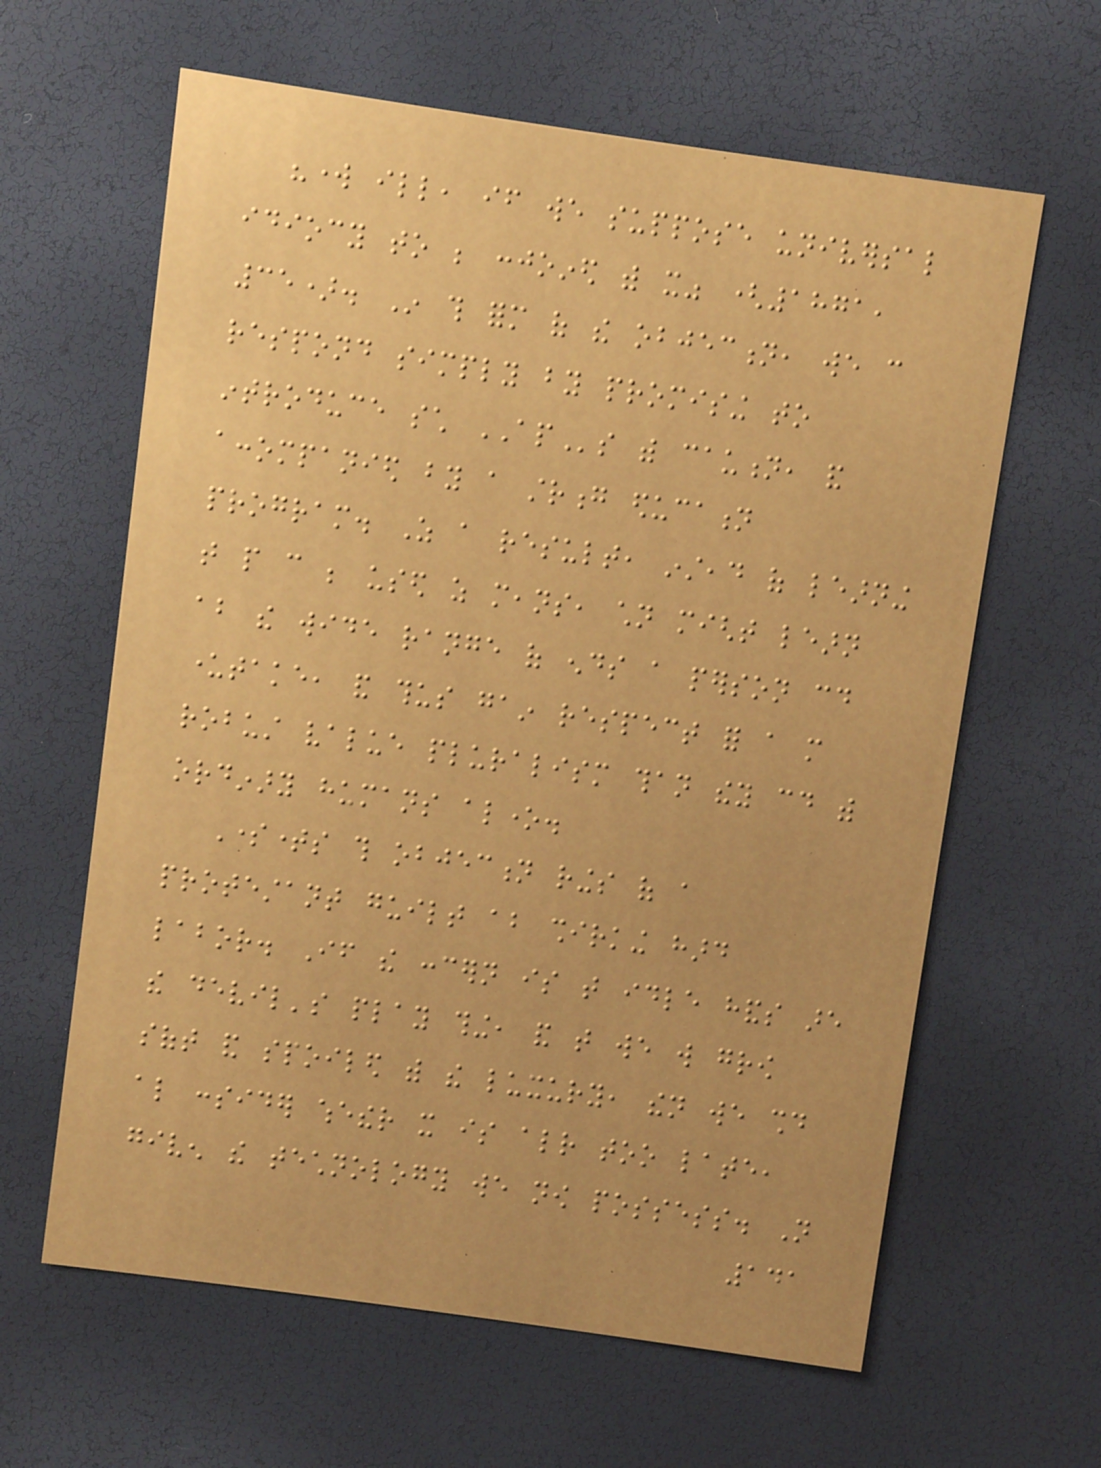"work ill, if we suppose universal
idiocy to be conjoined with it" (1871,
35). In this form of the objection, we can
respond simply by promising to
introduce such APs with caution, and
accompanied by a strong education
program. As a result, instead of learning
that people can be used as means, children might learn
about the wide range of ends a person could
undertake, and thus gain respect for a more
robust value pluralism than they could with
ordinary humans alone.
Sometimes this objection rings of a
protestant guilt about shirking hard
labor. If the concern is that idle hands are
the devil's play thing, and that we will grow
soft and spoiled with the luxury, then we should
also consider whether it is already too late,
given the technology we now possess. Not
141
